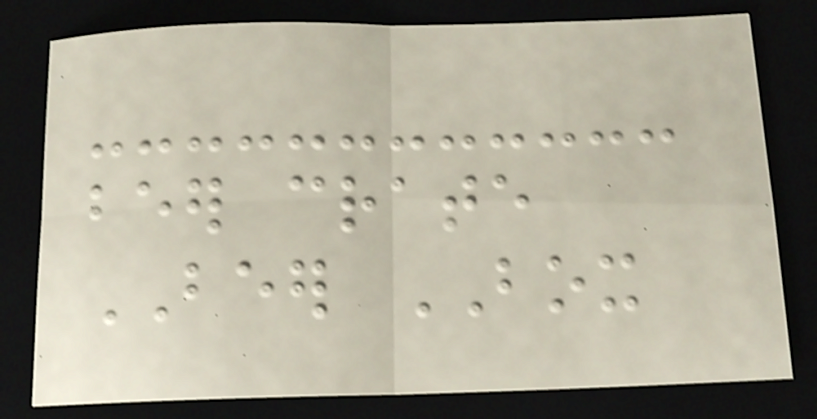beer crate
BEER BOX
